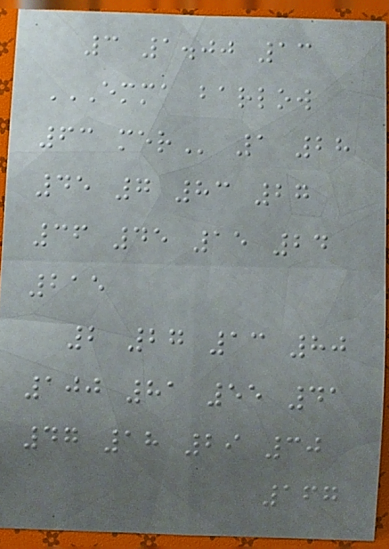3 1.00 13
EMMA BARLOW
63 MER 1 28
45 7 83 27
36 45 15 24
215
2 27 13 80
100 81 55 41
47 18 29 30
167
